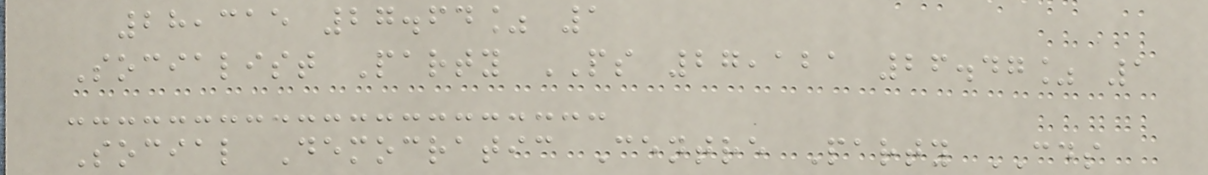28,315 27.64% 1
Socialist Party PS 27,121 26.47% 1
Social Democratic Centre Party CDS
